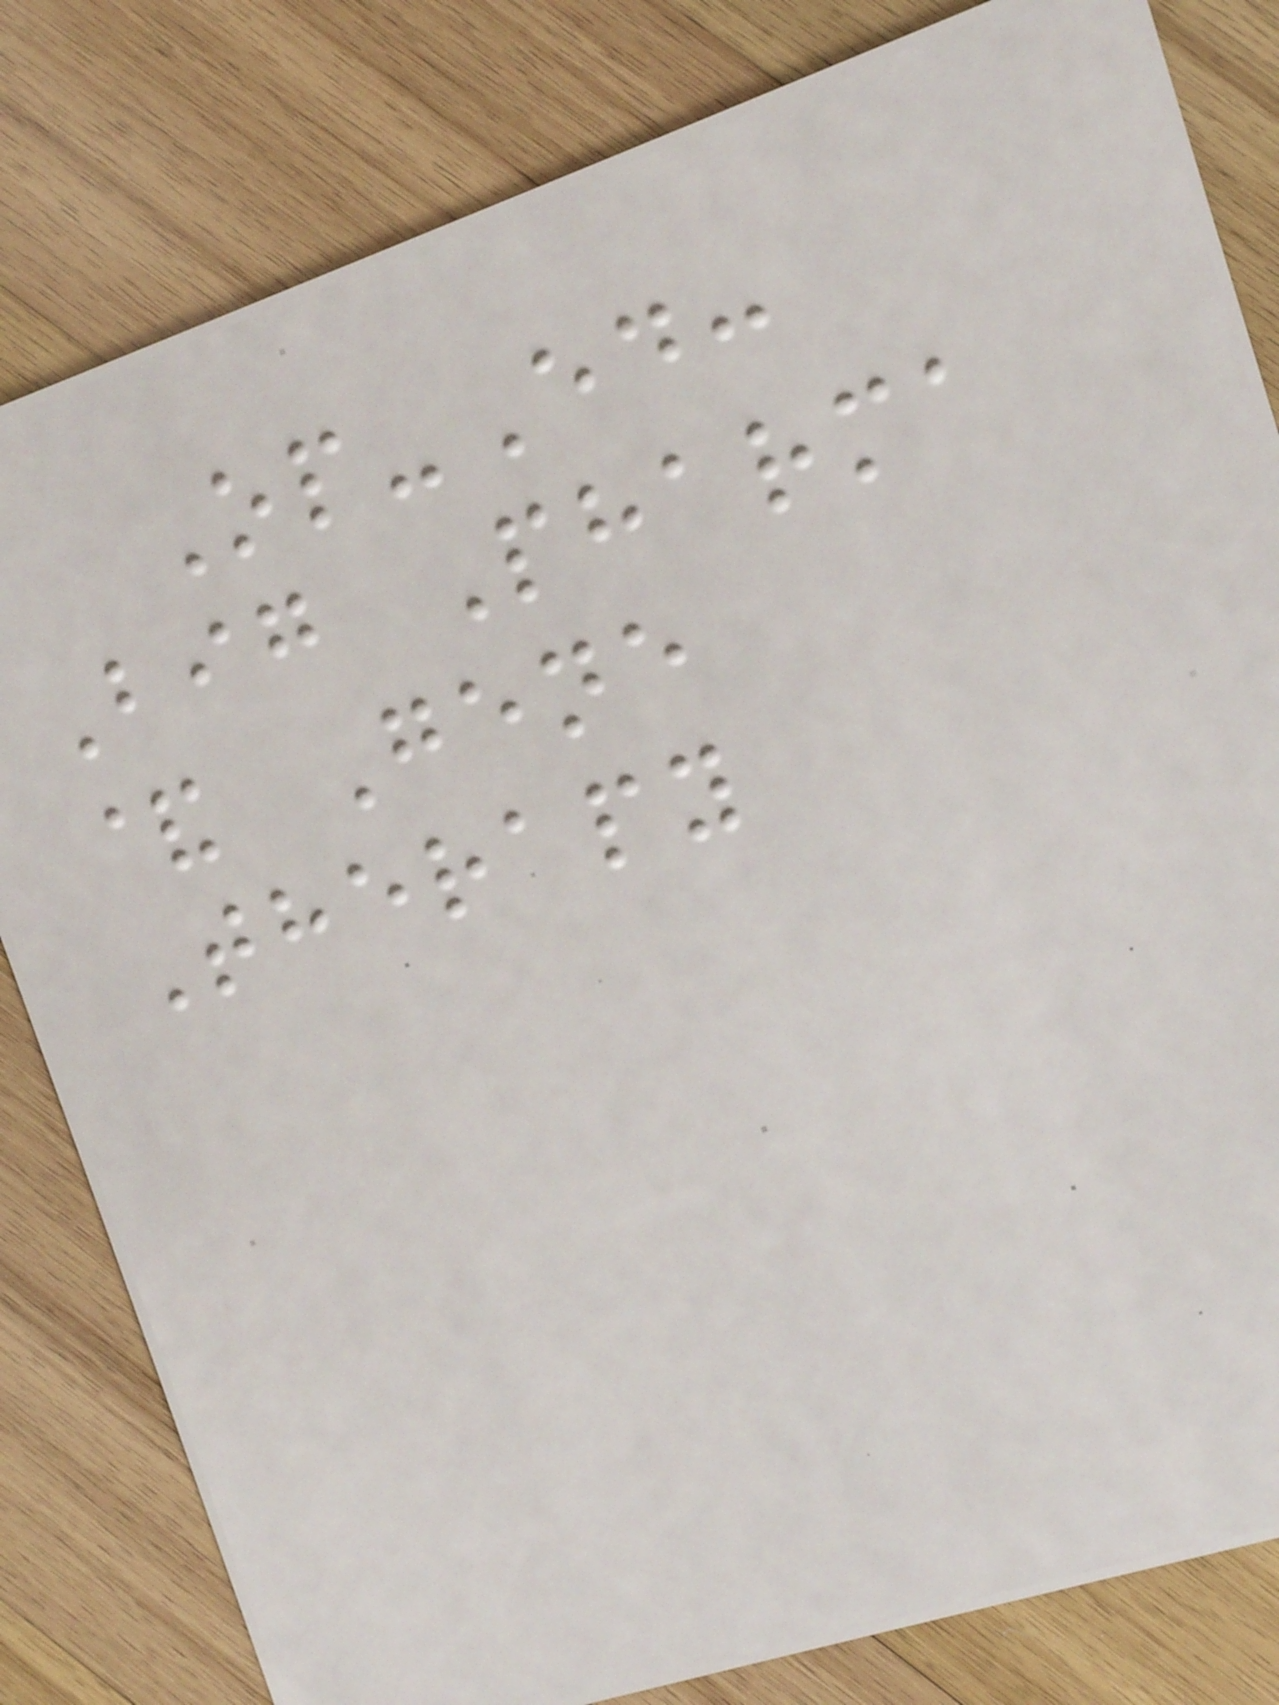Op-Ed:
Big Pharma
& Gene
Therapy
